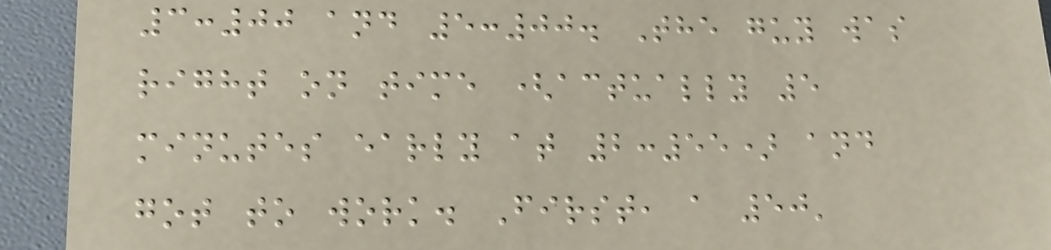3:00 and 5:00. The guy was
right on time (actually 5
minutes early at 2:55) and
got to work. First, a 50'
